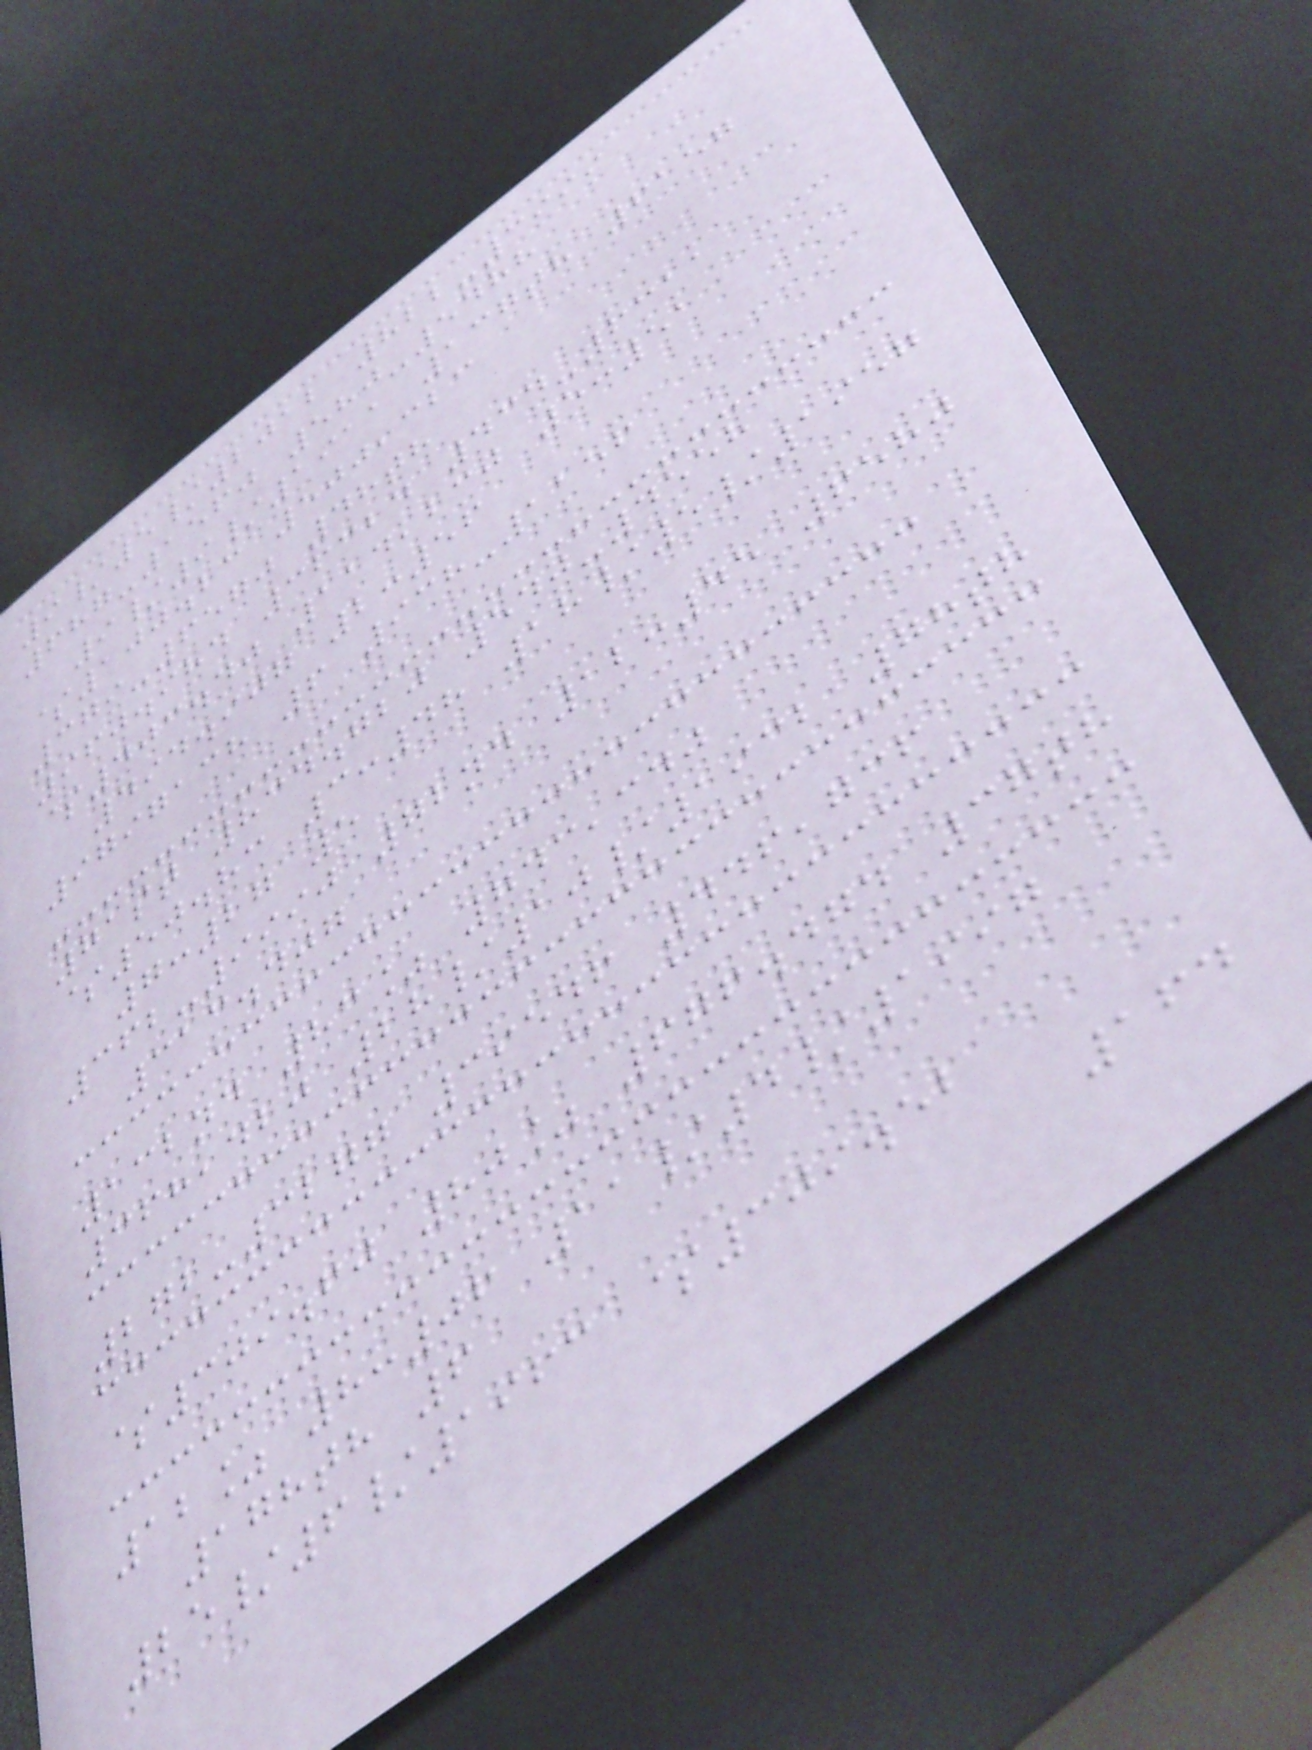9/5/2012 822-3999
687-1560 580-5488
9/9/1911 137th 6157
$100.23 500,323
379-6570 48th
960.984 36324 434-6311
$403.40 114,230 5:51
494.907 2:56
9797138 6 938-1156
71st 834.720 540-4558
$50.83 3:48 18/5/1957
7:27 5
362-9990 72nd 12:45 6580
313.407
132nd 83% 743,340
368,420 28/10/1932 78th
272-3277 39546 446,736
$309.60 80% 676.474 37th
12% 8:06 11/4/1997
178th 6
25/6/1963 $309.52
164
